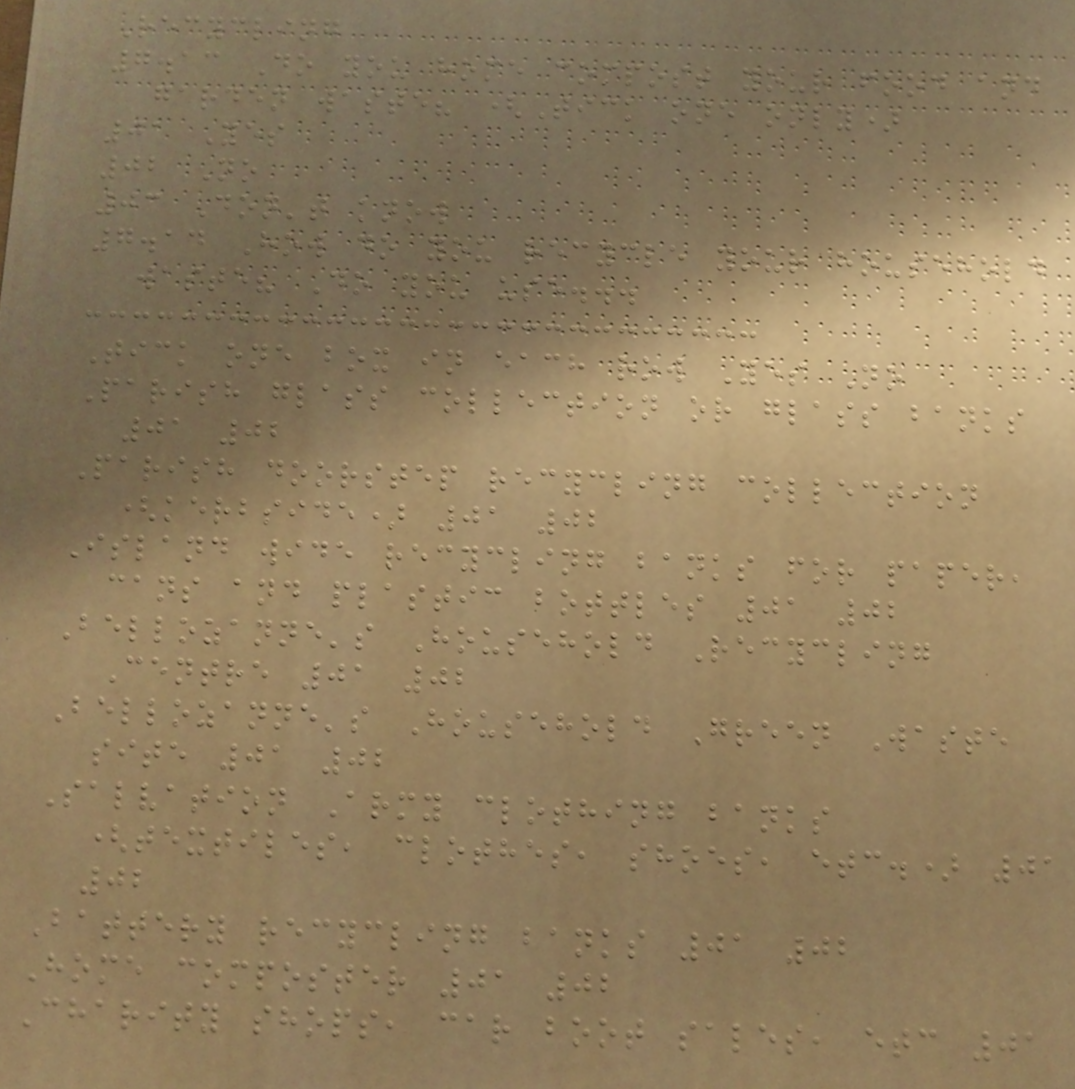Recycling
7.13 Do you home compost your food and
garden waste? (Tick one only)
01 Yes
02 No
03 Don't know
7.14 How do you recycle your household
waste? Do you use...
Tick one box in each row Yes No
Parish glass collection or glass banks
01 02
Parish doorstep recycling collection
(kerbside) 01 02
Island wide recycling banks for paper,
cans and plastic bottles 01 02
Bellozanne's Household Recycling
Centre 01 02
Bellozanne's Household Green Waste
site 01 02
Salvation Army clothing banks
(textiles, clothes, shoes, etc.) 01
02
Battery recycling banks 01 02
Home composter 01 02
Charity shops, car boot sales, etc 01
